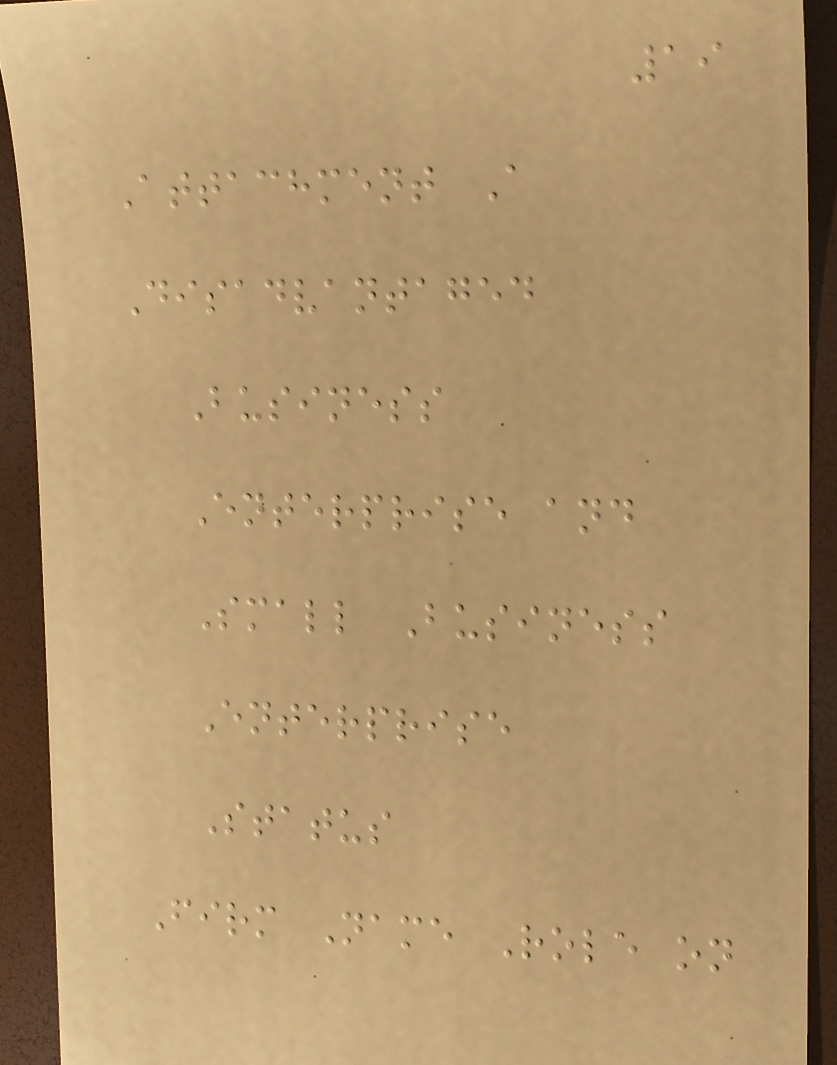19
Attachment A
Disadvantaged
Business
Enterprise and
Small Business
Enterprise
Status
Firm Name Role on
